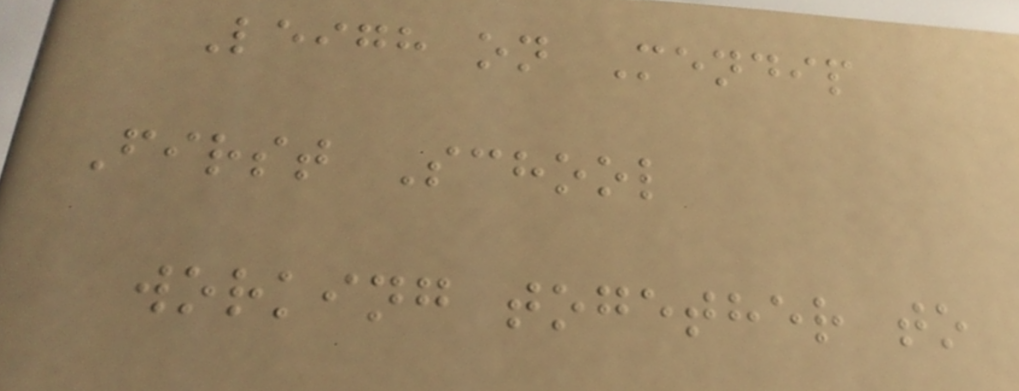Leigh on Mendip
First School
working together to
